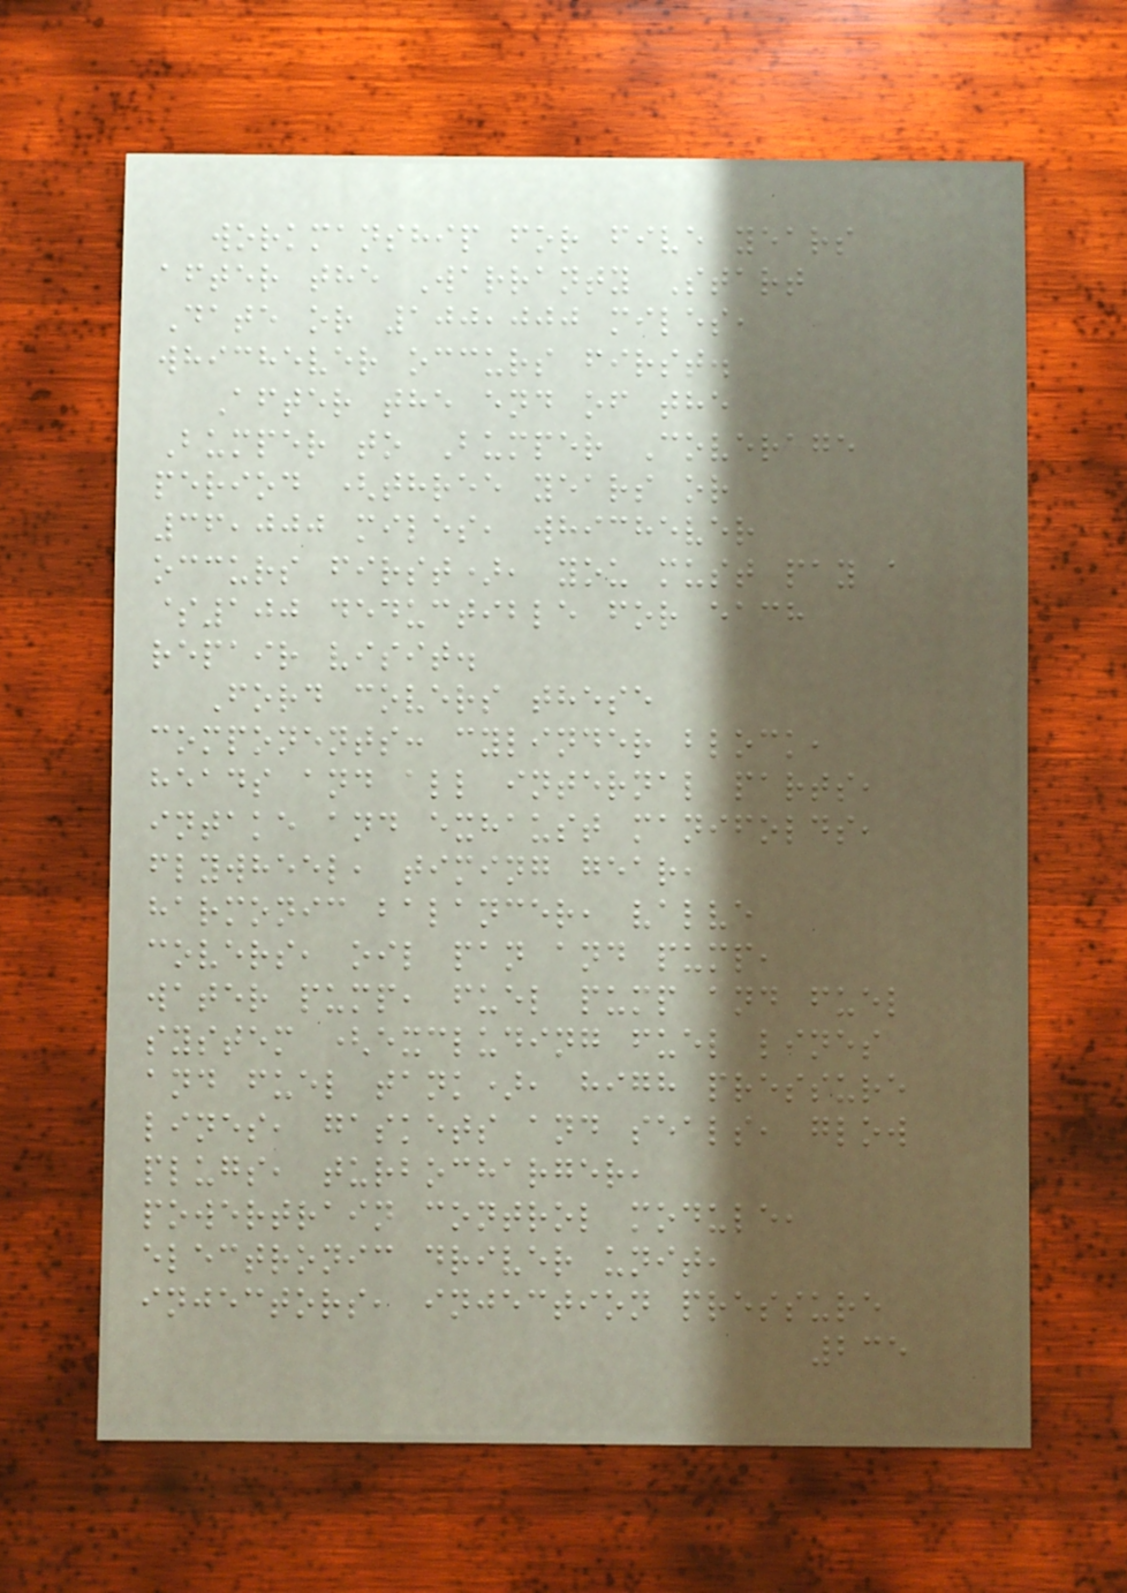workmanship for five years
after the Warranty Start
Date or 100,000 miles,
whichever occurs first.
After the end of the
Bumper to Bumper Coverage
period (three years or
36,000 miles, whichever
occurs first), you must pay a
$100 deductible for each
repair visit.
Ford covers these
components: cylinder block,
heads and all internal parts,
intake and exhaust manifolds,
flywheel, timing gear,
harmonic balancer, valve
covers, oil pan and pump,
water pump, fuel pump and fuel
system (excluding fuel lines
and fuel tank), high pressure
lines, gaskets and seals, glow
plugs, turbocharger,
powertrain control module,
electronic driver unit,
injectors, injection pressure
235
